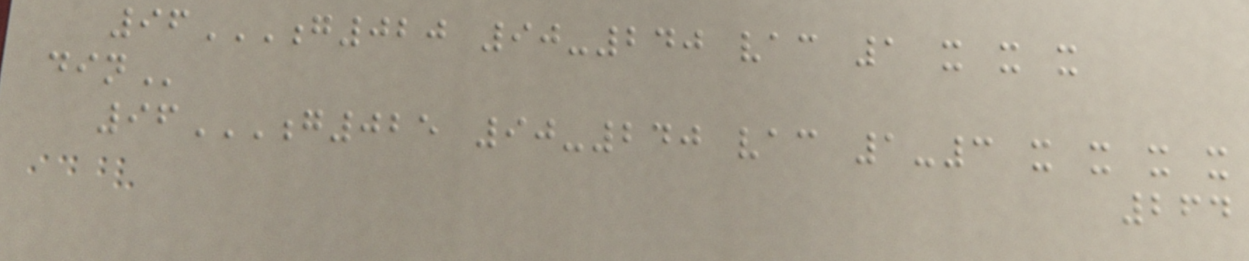96G020 90-240 VAC 1 X X X
DIN
96G025 90-240 VAC 1-3 X X X X
264
